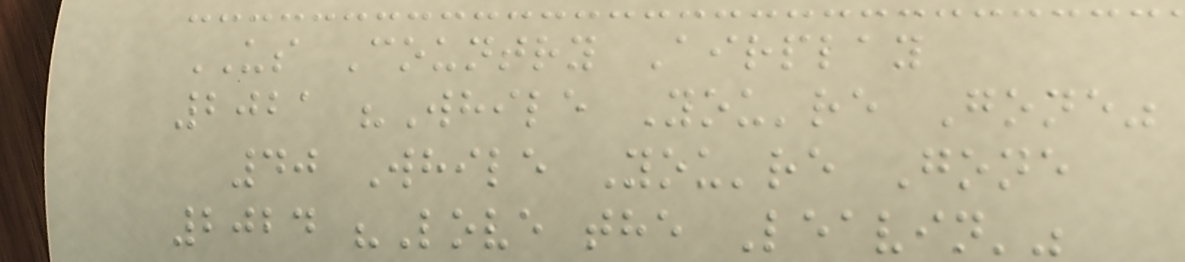US Country Airplay
2021 "While You're Gone"
40 While You're Gone
2024 "Love the Leavin'"
